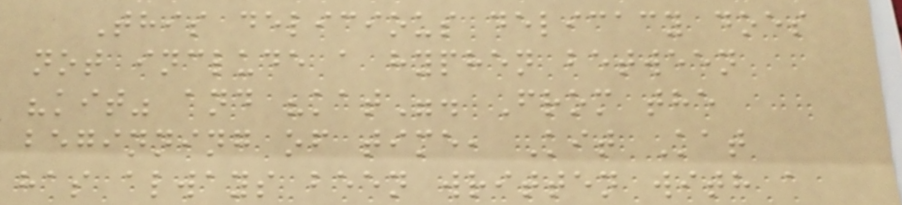This delicious delicacy does
not include a hyphen between
"kit" and "kat". From the
beginning of time, Kit Kat
has always been written with a
